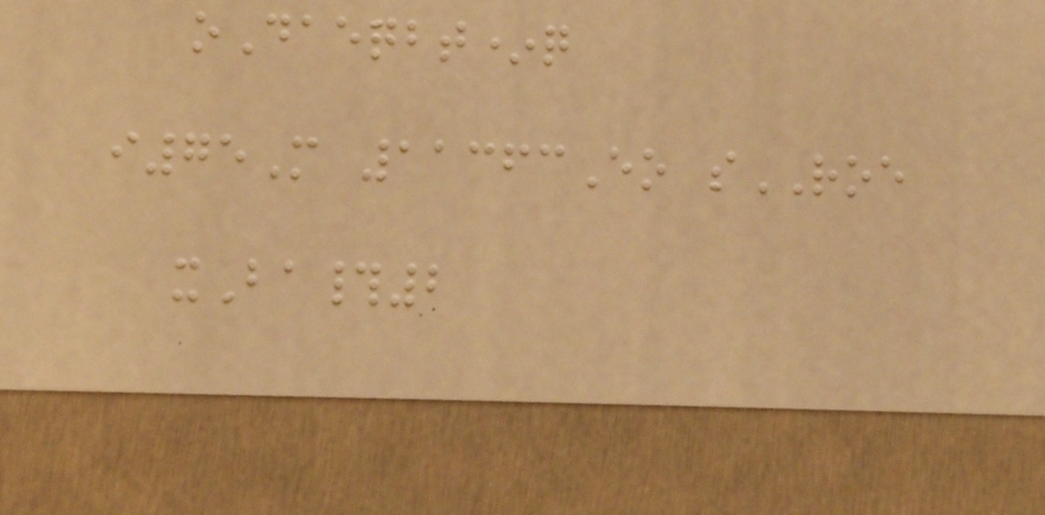oDaeqbt*q
i75M 11363Eo sROE
xBa#2
